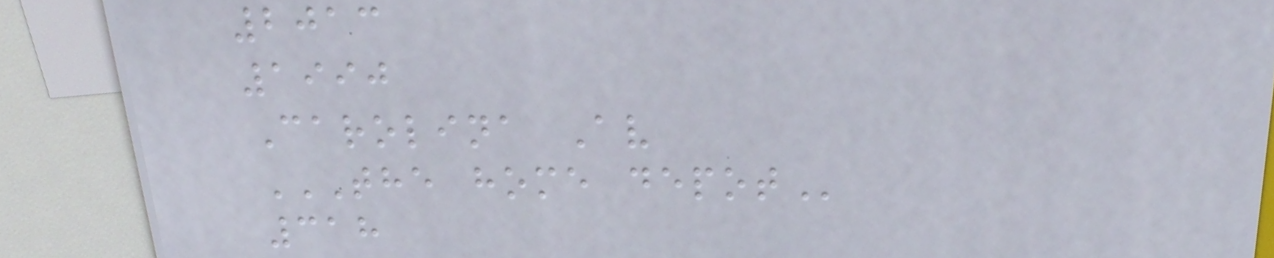2013
1990
Carolina Av
THE HOME DEPOT
318
